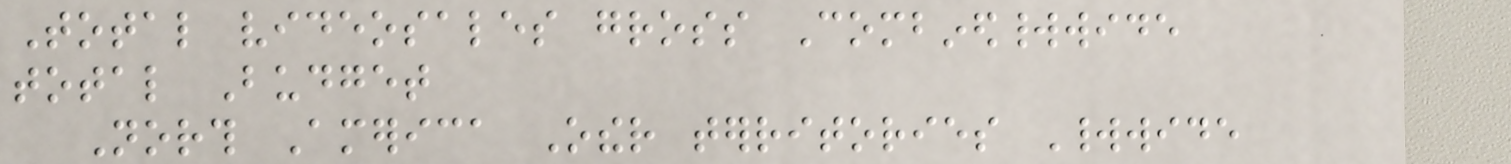Total videosales gross Combinedworldwide
total Budget
North America Other territories Worldwide
